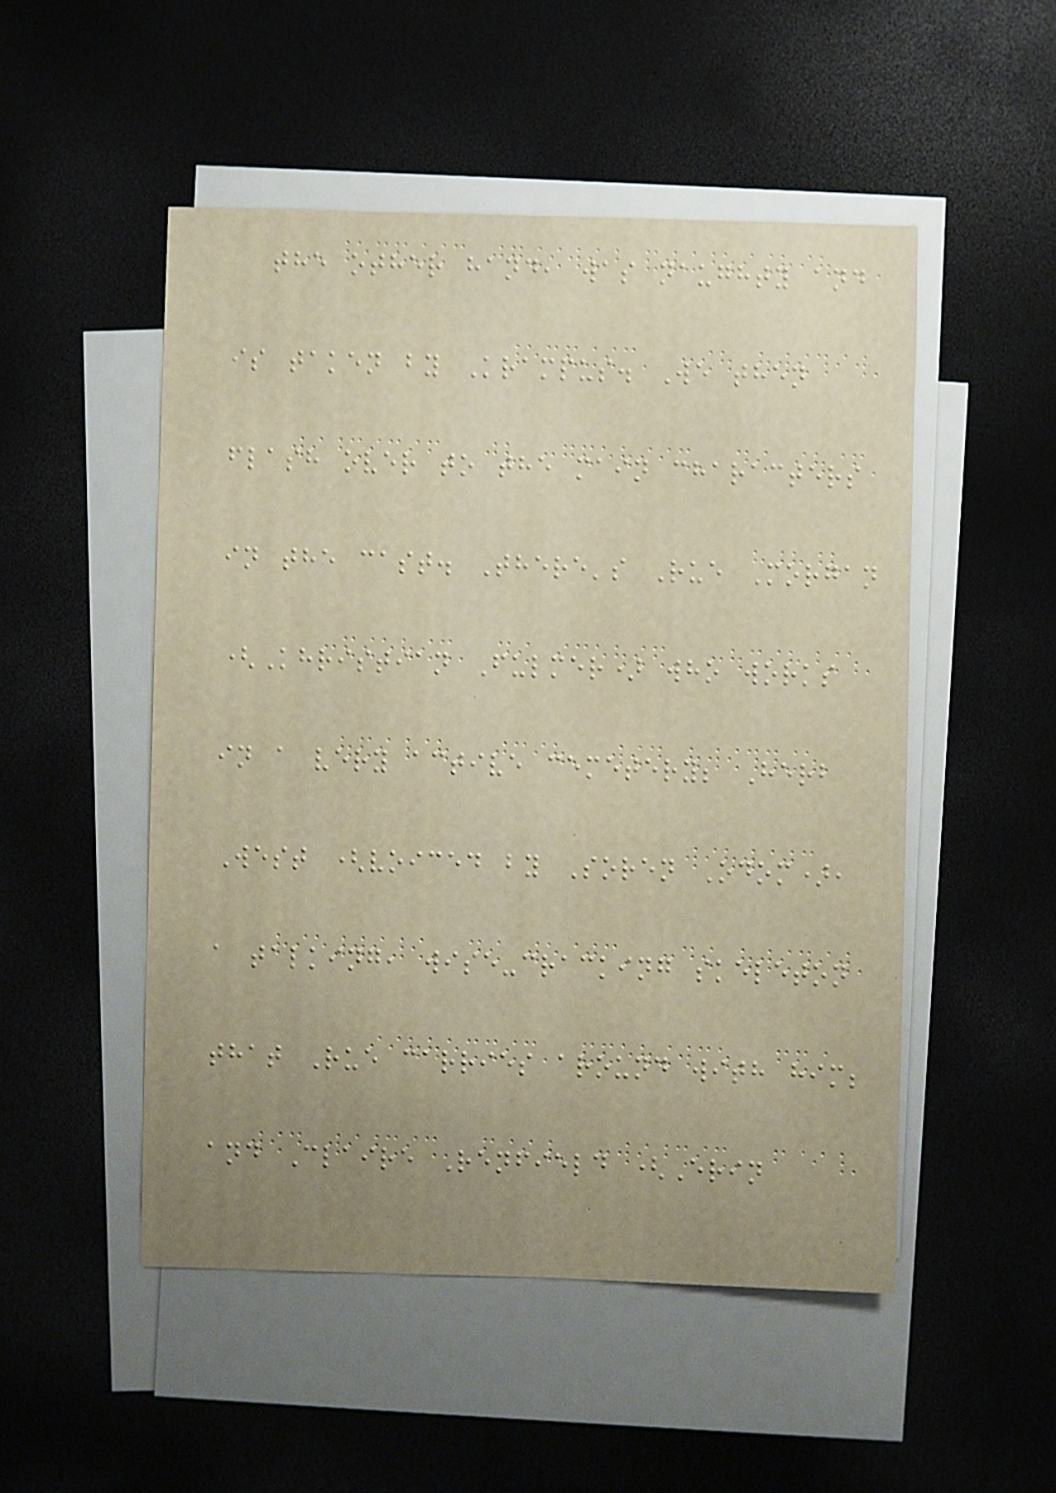the other hand, was naughty and
is taken by Krampus. We then
flash over to the main characters
in the cast. There's Rue Morgan
(Khristian Fulmer) who works
in a very active cemetery; Herb
West (voiced by Soren Odom),
a talking, wise-cracking skeleton
that Rue carries around with him;
and Claire Renfield (Erin
